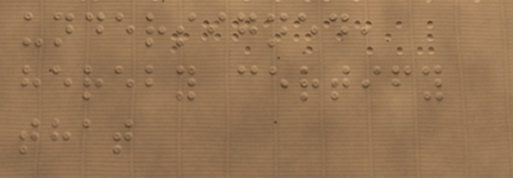undersigned,
hereby certify
that
